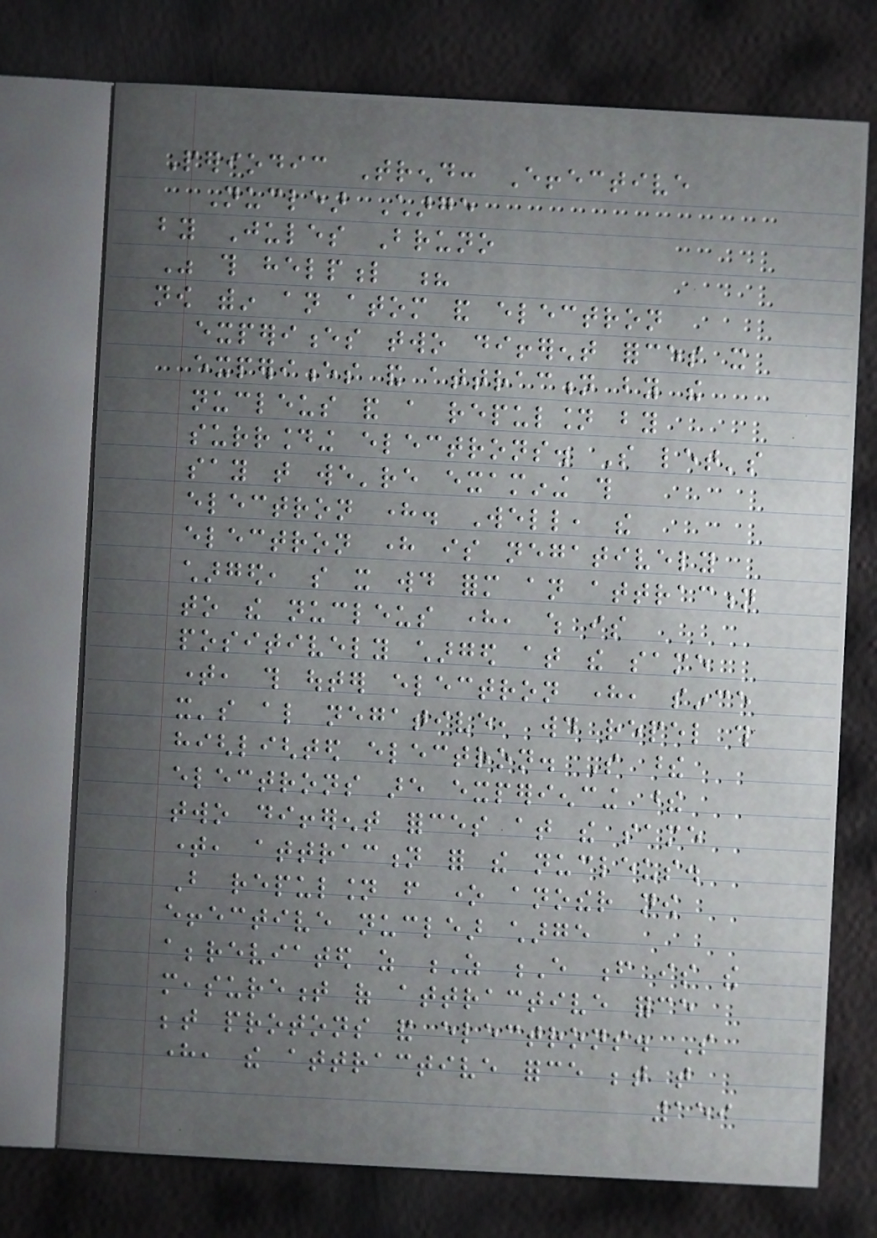Periodic Trend: Effective
Nuclear Charge
by Jules Bruno
Was this helpful ?
now within an atom and electron
experiences two different forces it
experiences and attraction by the
nucleus and a repulsion by
surrounding electrons. So let's
say that we're examining this
electron here. Well, the
electron here is negatively
charged, so it would form an attraction
to the nucleus here, which is
positively charged at the same
time, this outer electron here, since
it's also negative, would repel this
highlighted electron. So these
electrons are experiencing these
two different forces at the same
time, attraction for the nucleus.
But repulsion from one another now
effective nuclear charge
abbreviated as Z E f is the
measurement of attractive force
between protons and electrons. So
here, the attractive force between that
159
